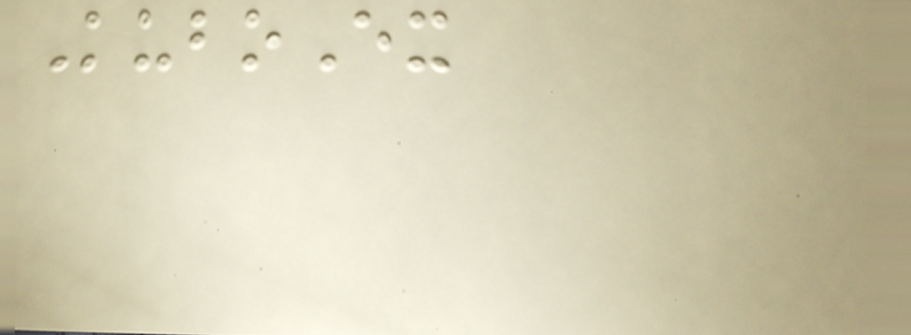KuboEx
